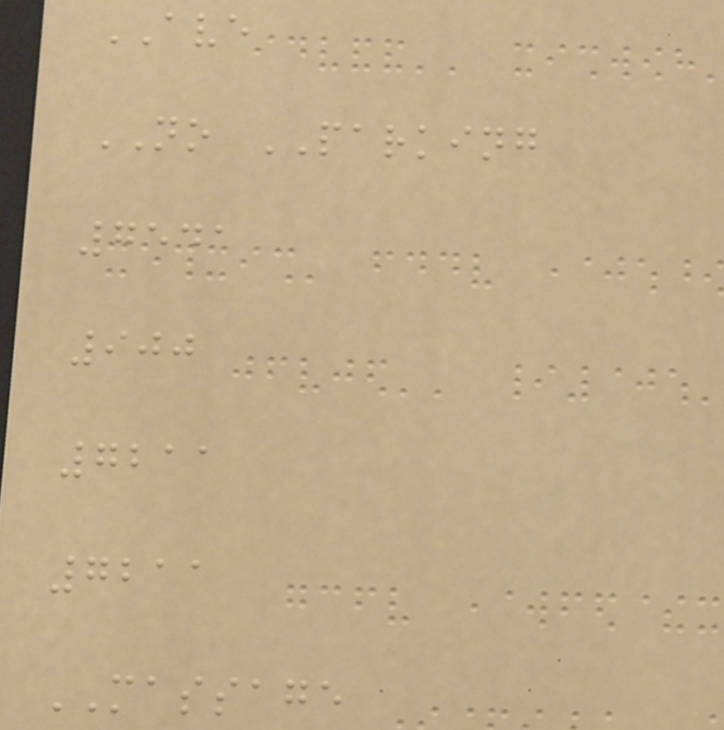AVE
NO PARKING
7541
900
7211
7211
MASSAGE
